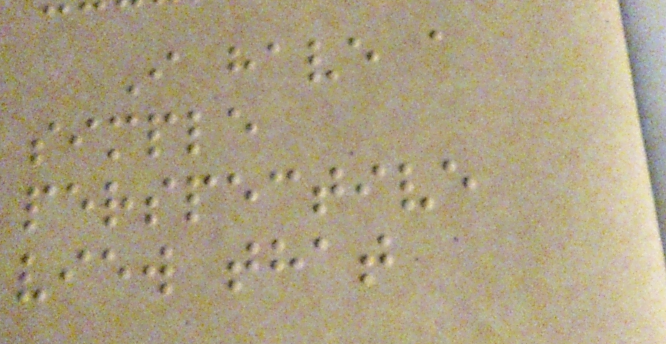I have a
simple
perspective
view that
